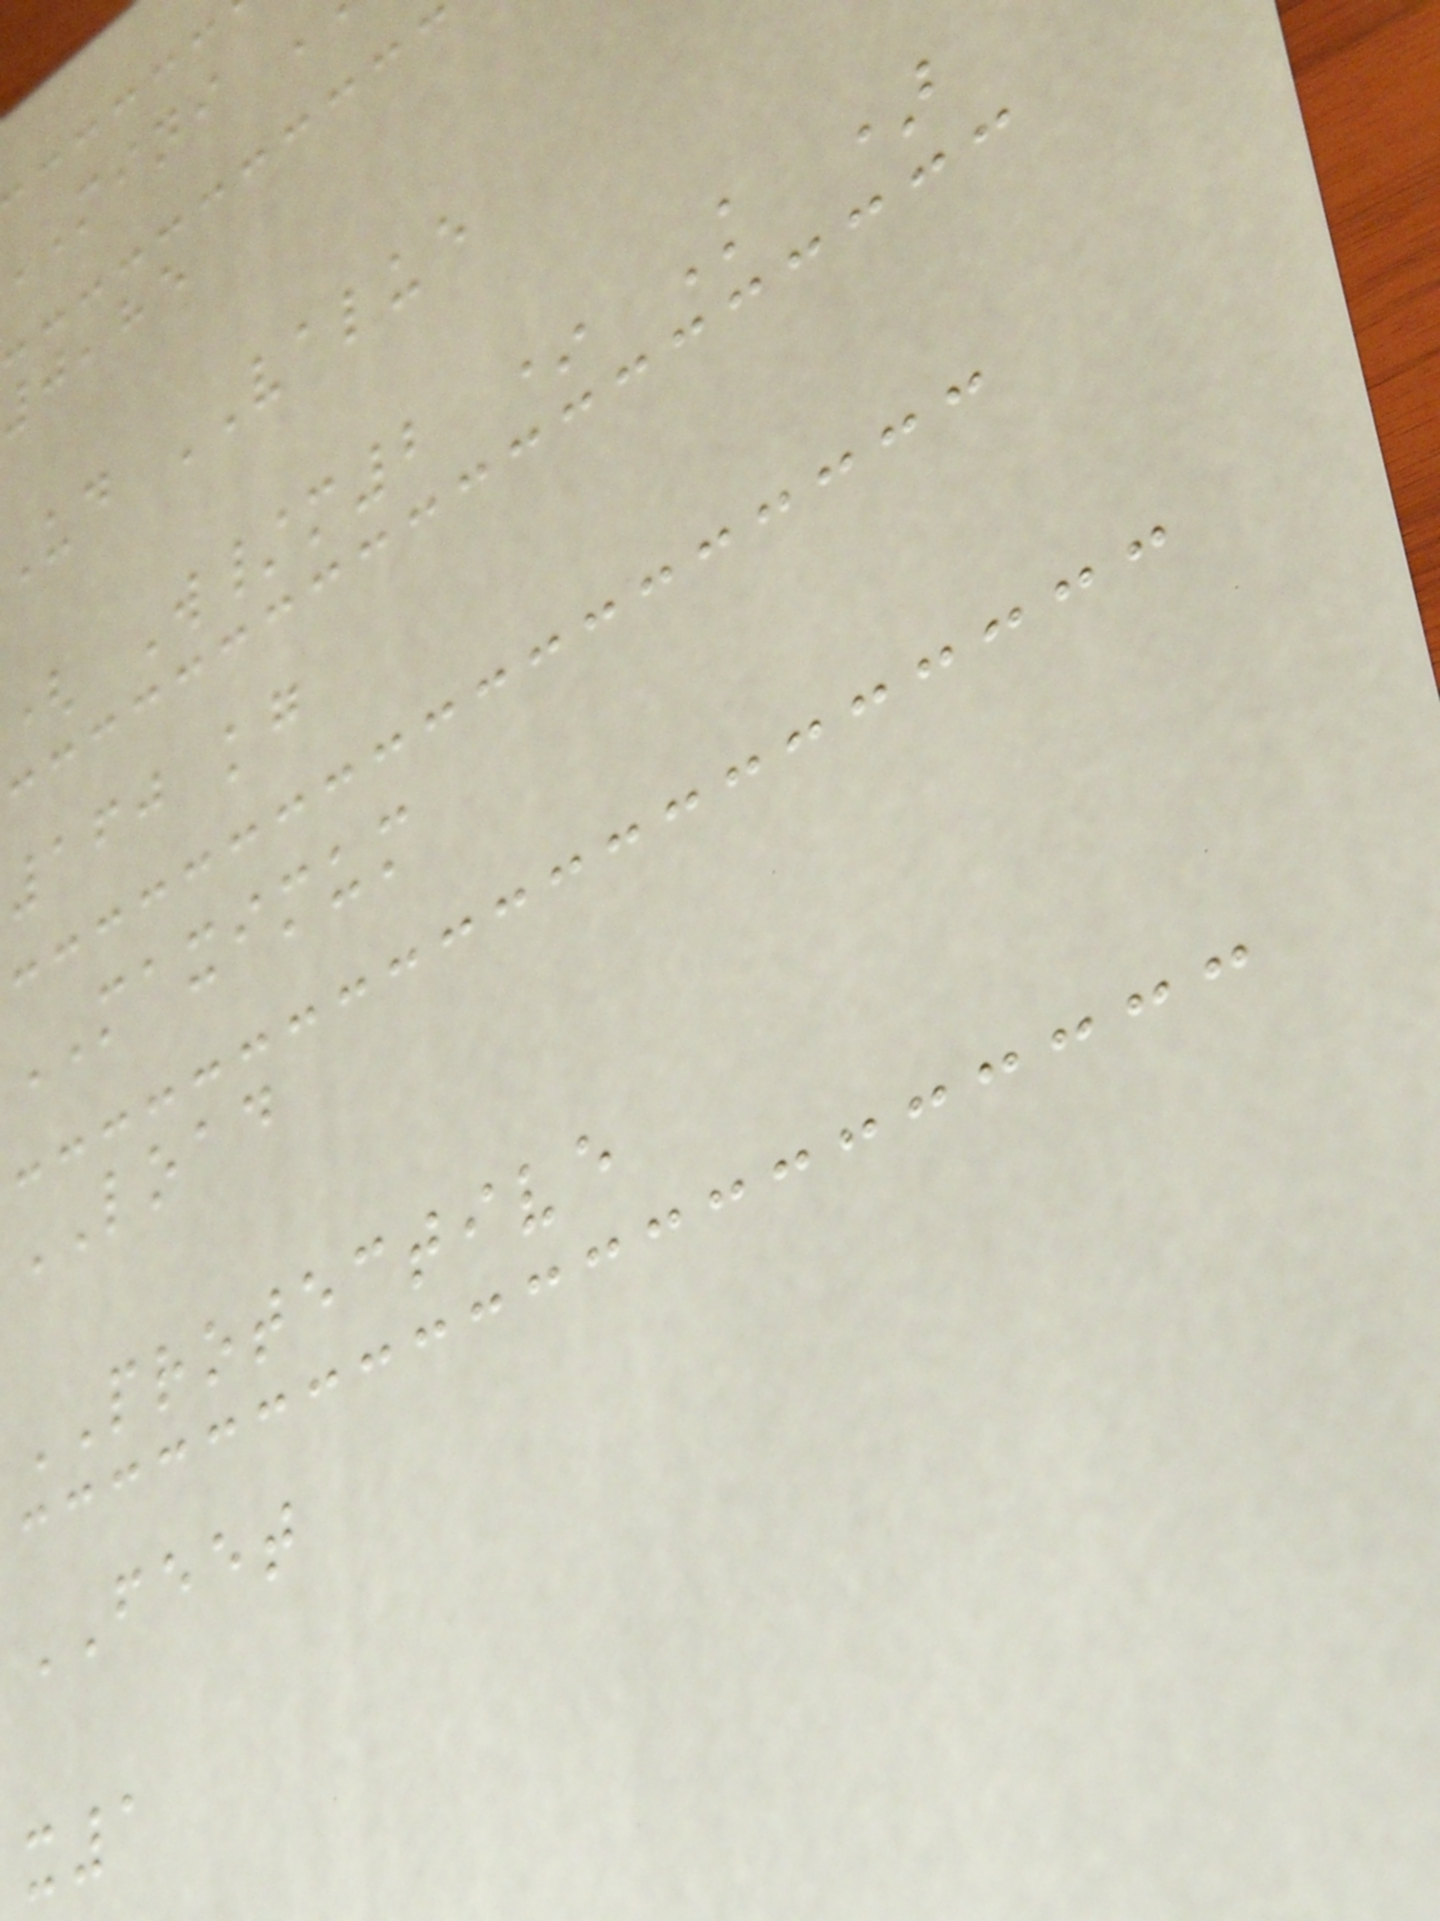mini
0,85
Ud VALUE
( W/m2 * K )
160 kg
MAXIMUM
LOAD
PROTECTIVE
FEET
x1
